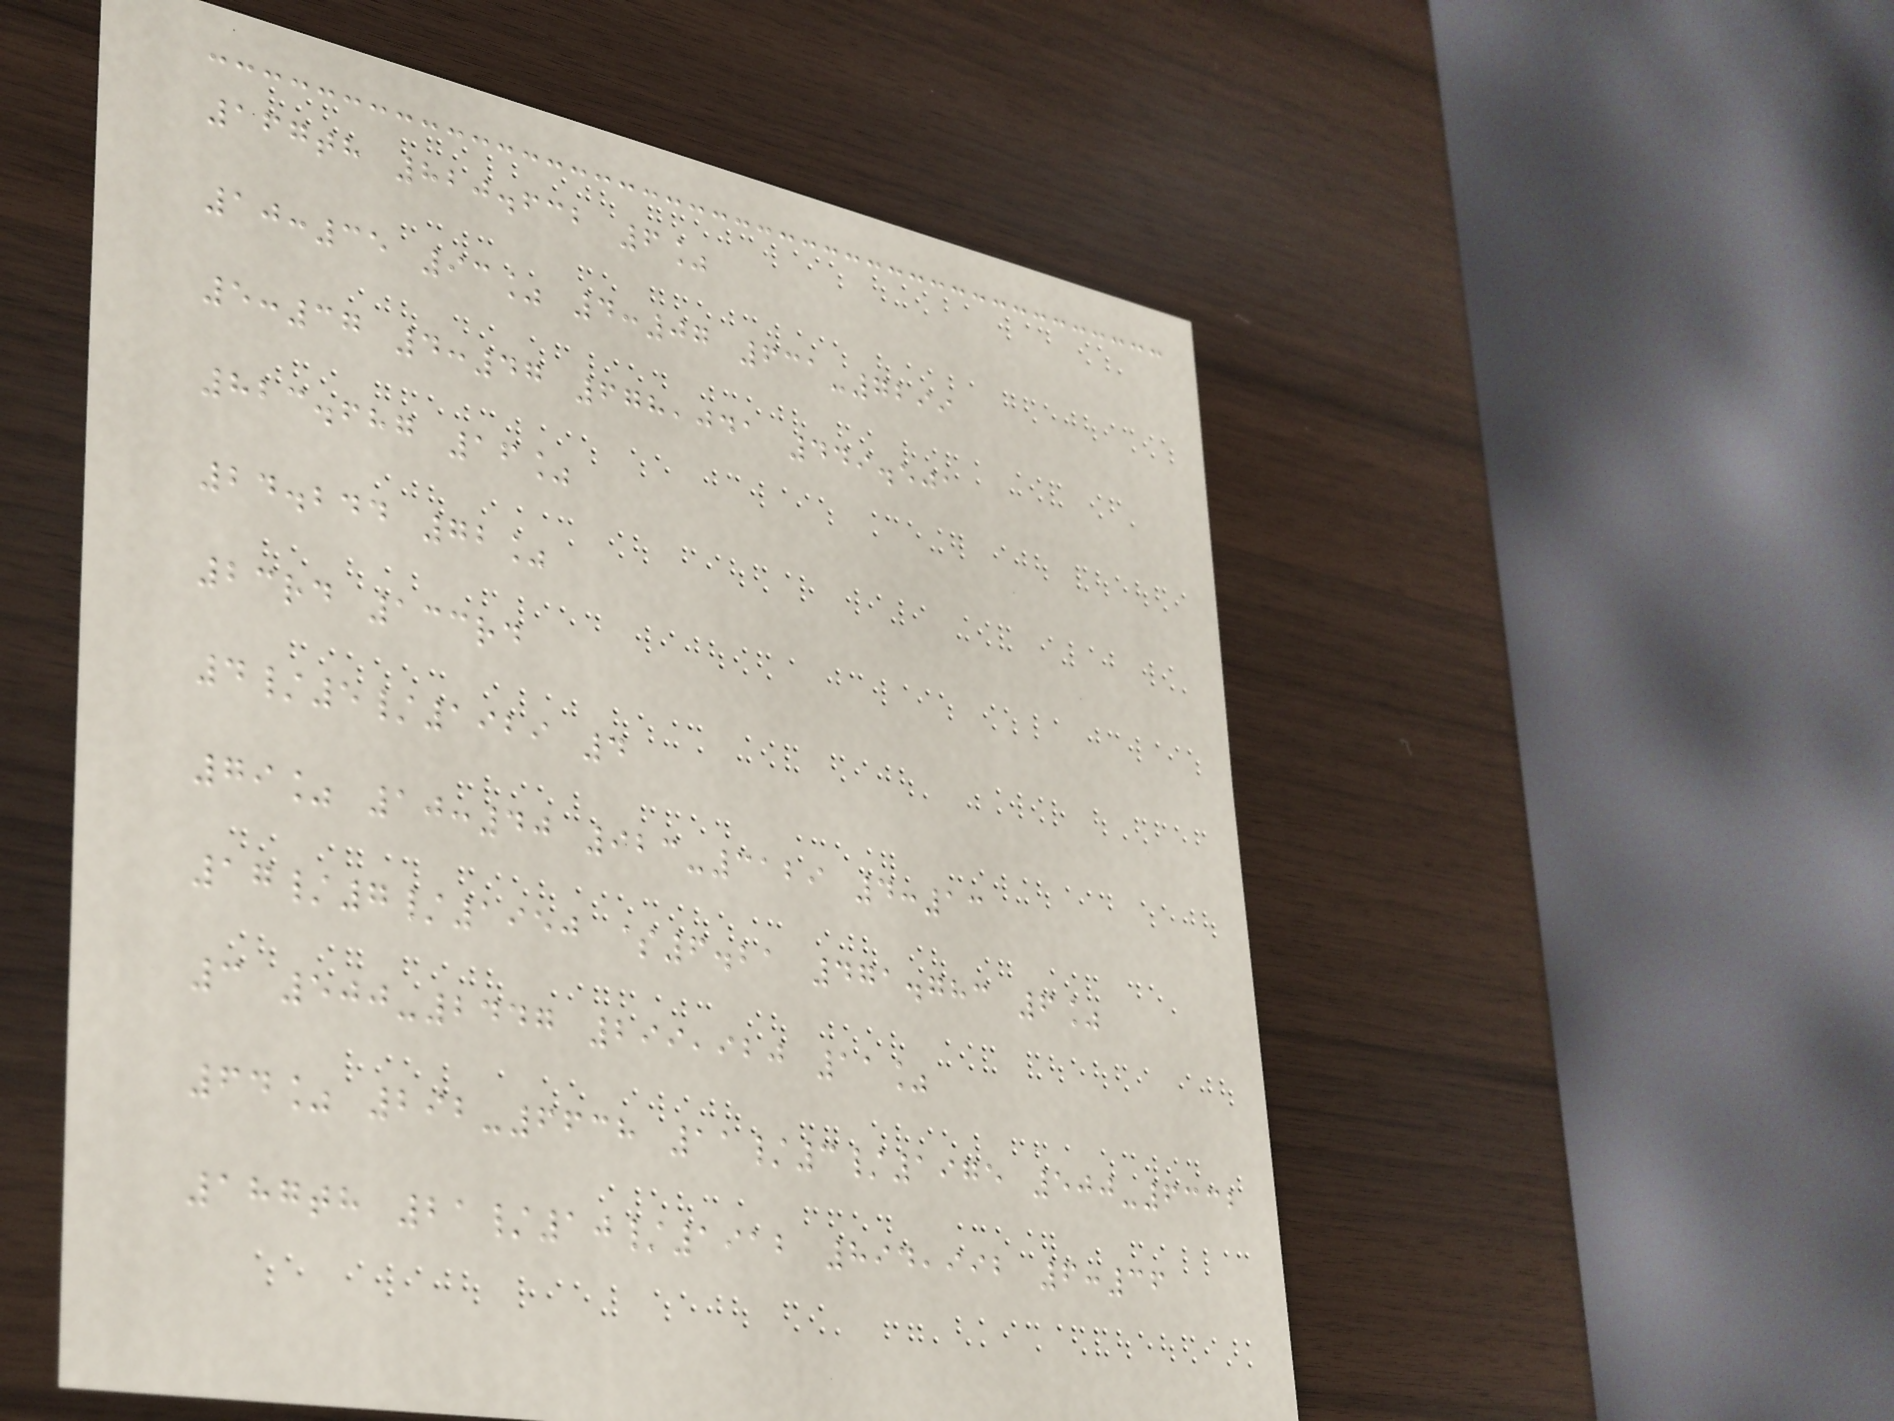167th 820.632 6%
10:35 93% 4:07 631-7299
5:37 4:47 678,041 449.501
823.687 16%
24.244 72%
23rd 133rd
4/5/1929 4
79% 10:40 923-3129 4:13
17/7/1950 $6.21 471.783 6%
3 500-2447 299,920 11%
64% 292-6638 11/3/1975 500-6332
187th 21/10/1912 894,992 6:36
